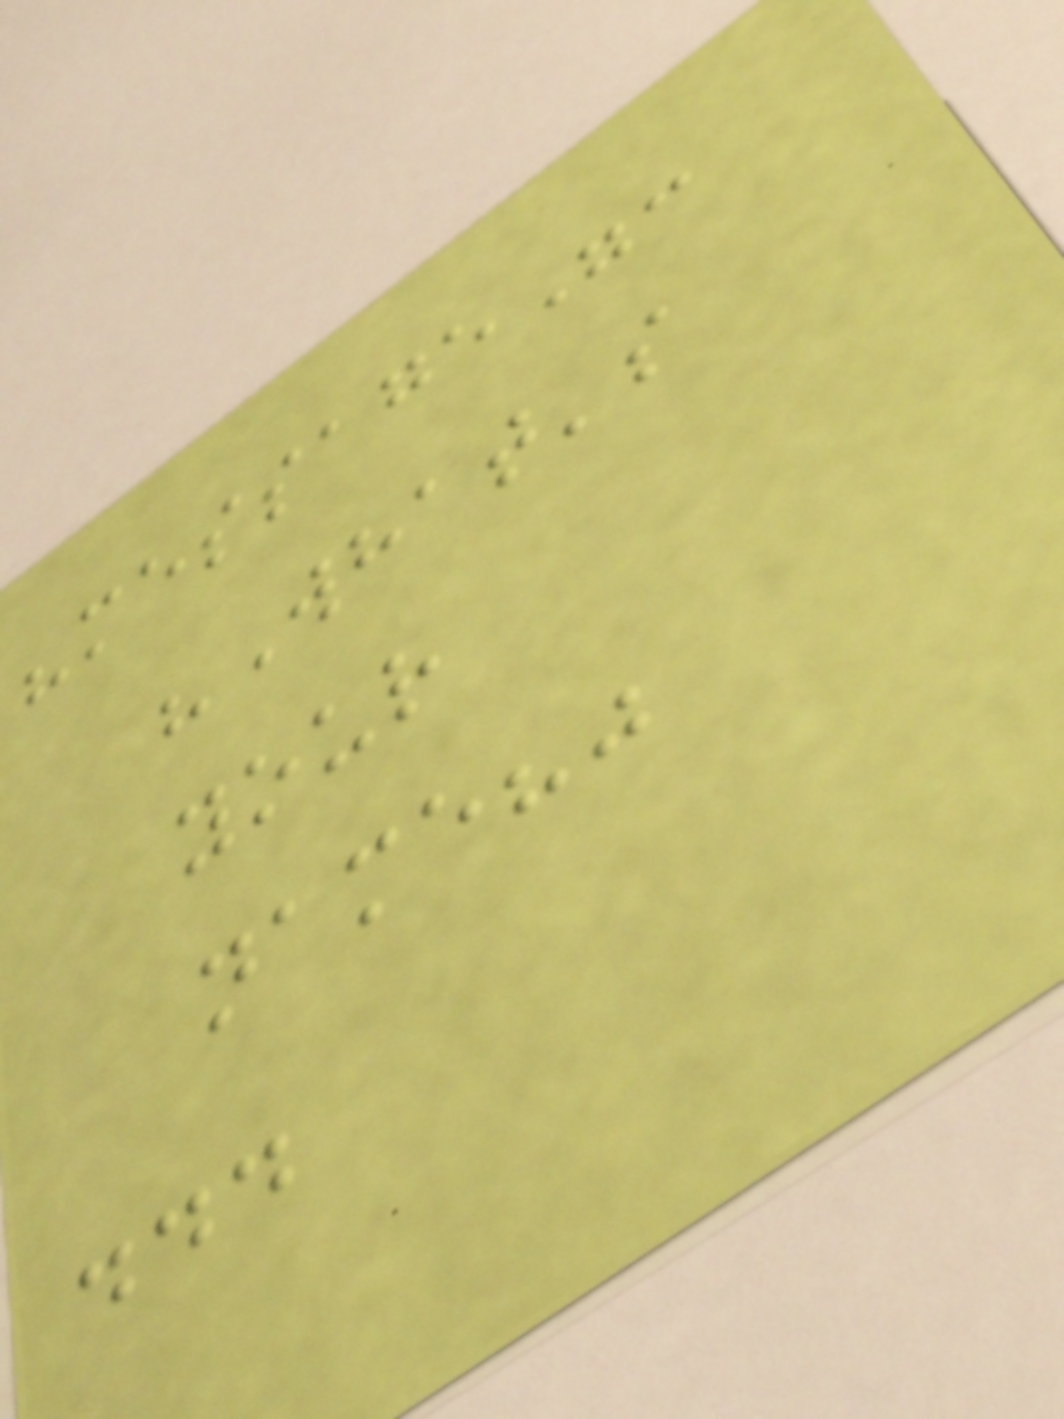"message":
"What's
your
name?"
...
